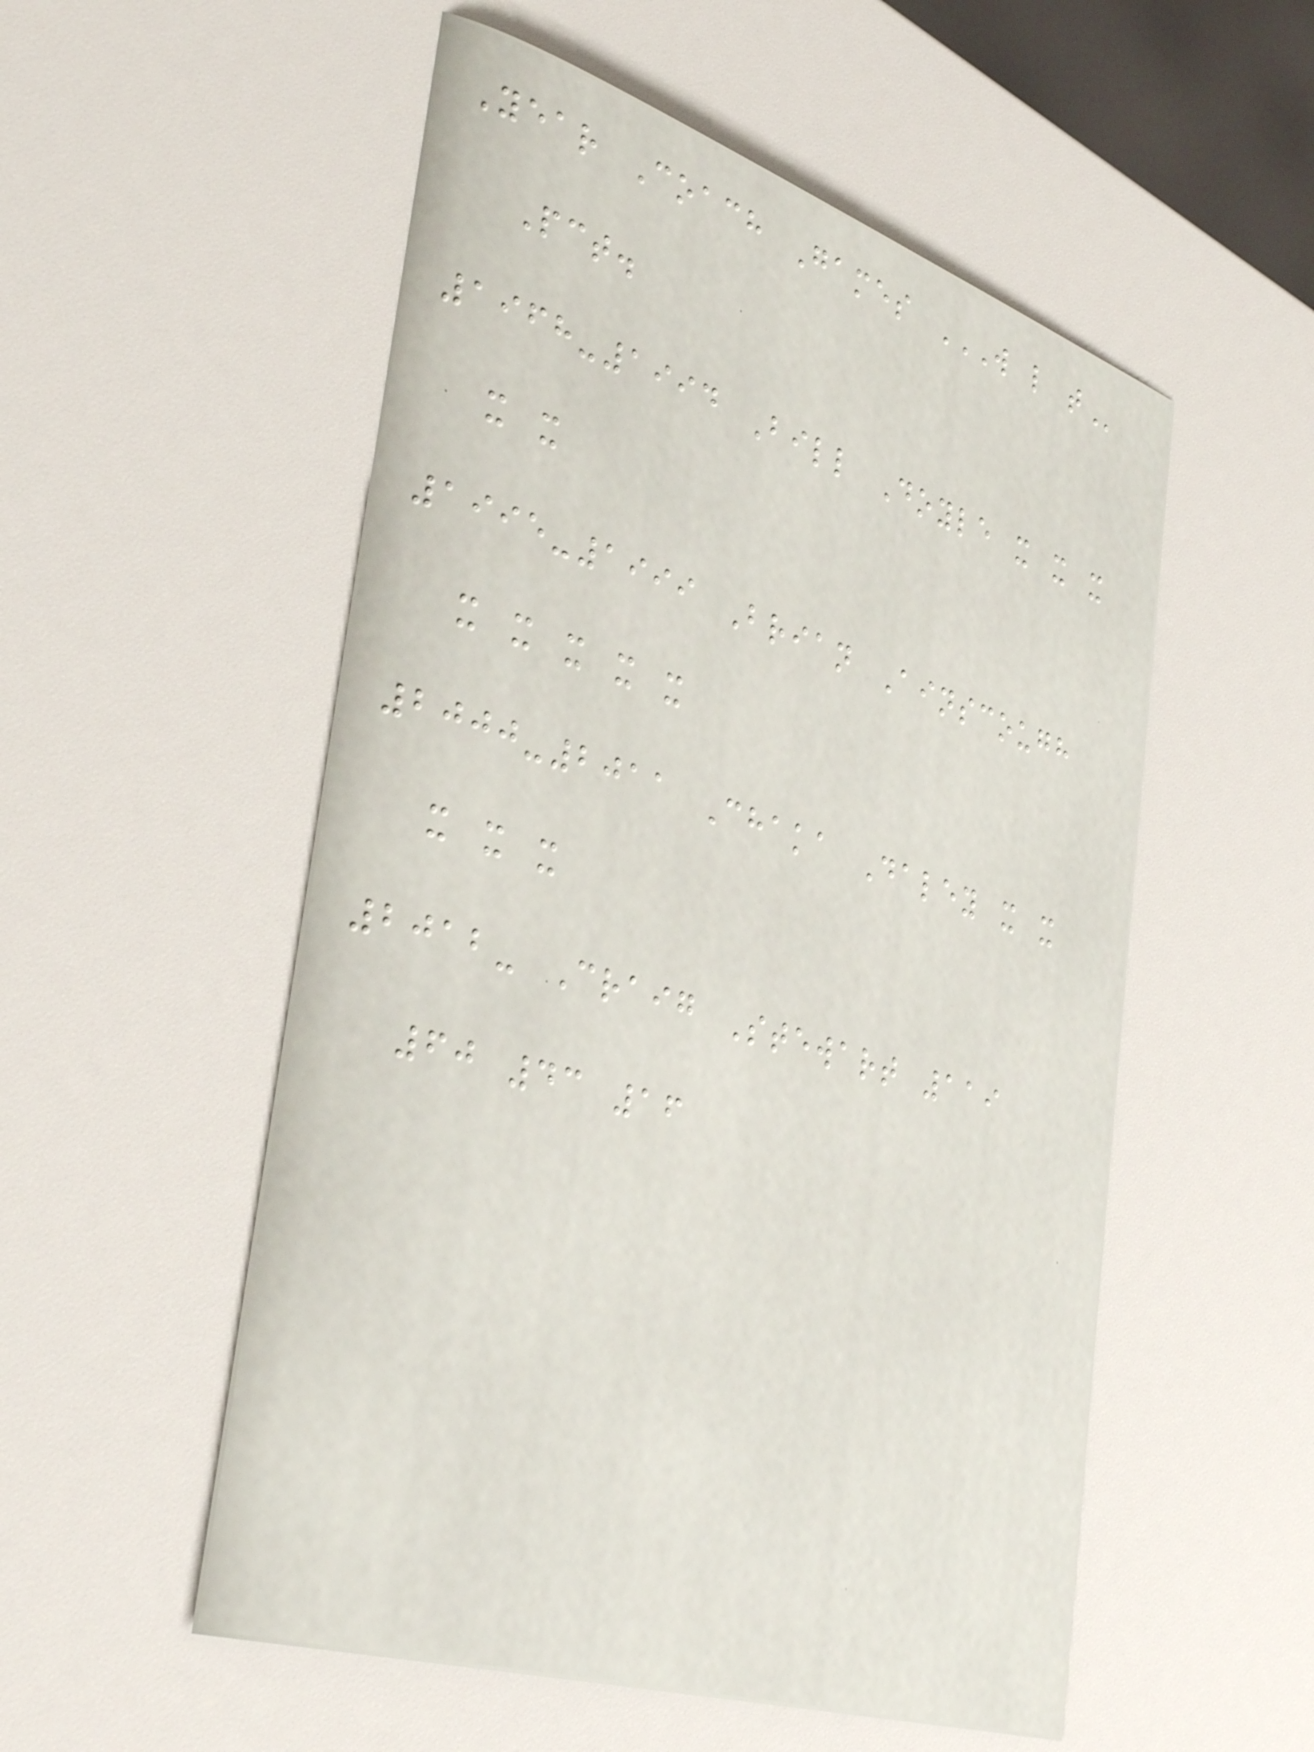Year Coach Games W L T
Pct.
1968-1994 Bill Doyle x x x
x x
1995-1999 Brian Ainscough
x x x x x
2000-2011 Chaka Daley x x
x x x
2012- Craig Stewart 119
60 43 16
